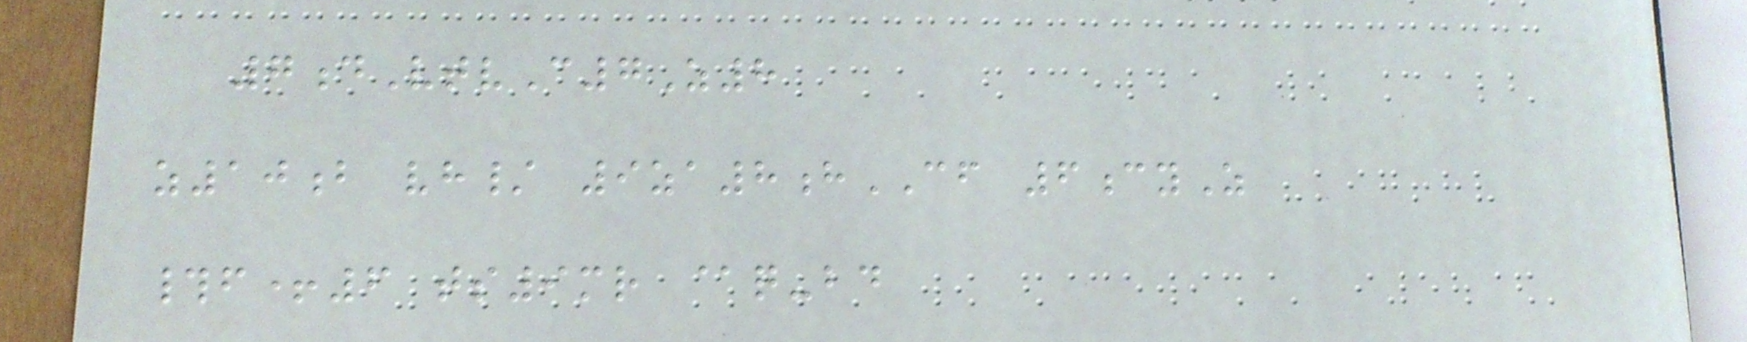7dVtvC7Z8
z10b vh/ 9za8hCF 6cyZ
#f+6 ts9mr @q-bd
